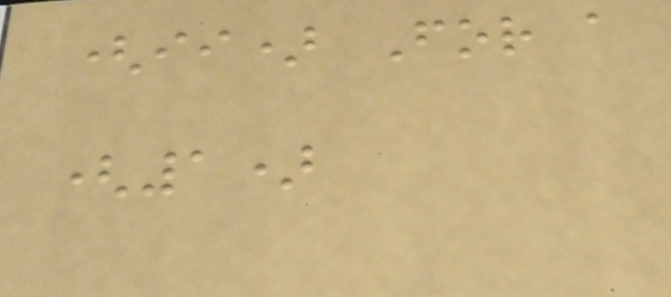(ii) For a
(1)
